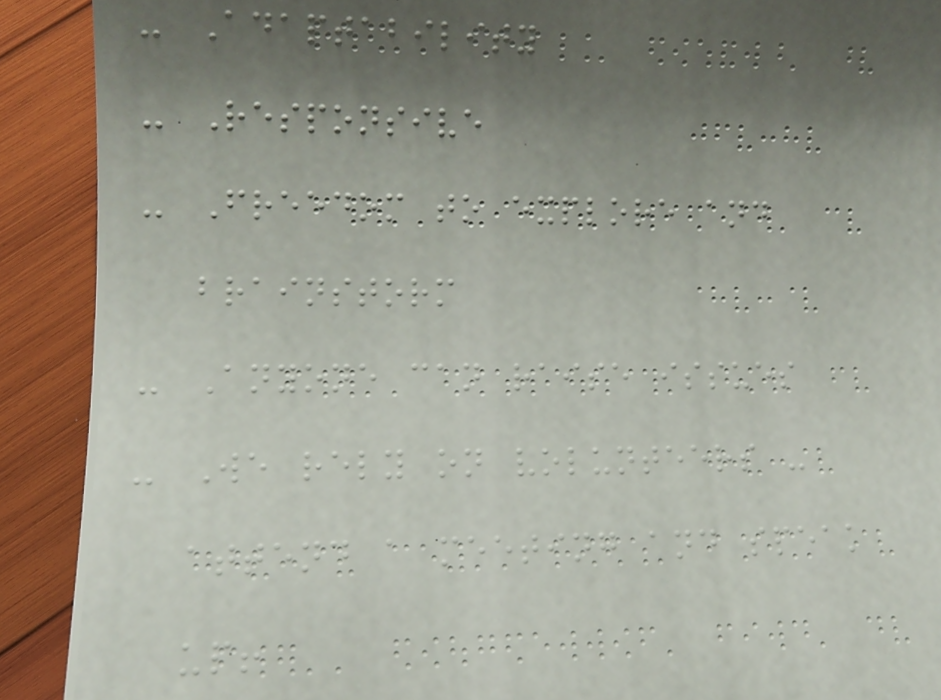- Adaptability
- Responsive
- Freedom to explore and
brainstorm
- Anyone can raise issues
- We rely on volunteers -
attend a meeting and speak
up!
